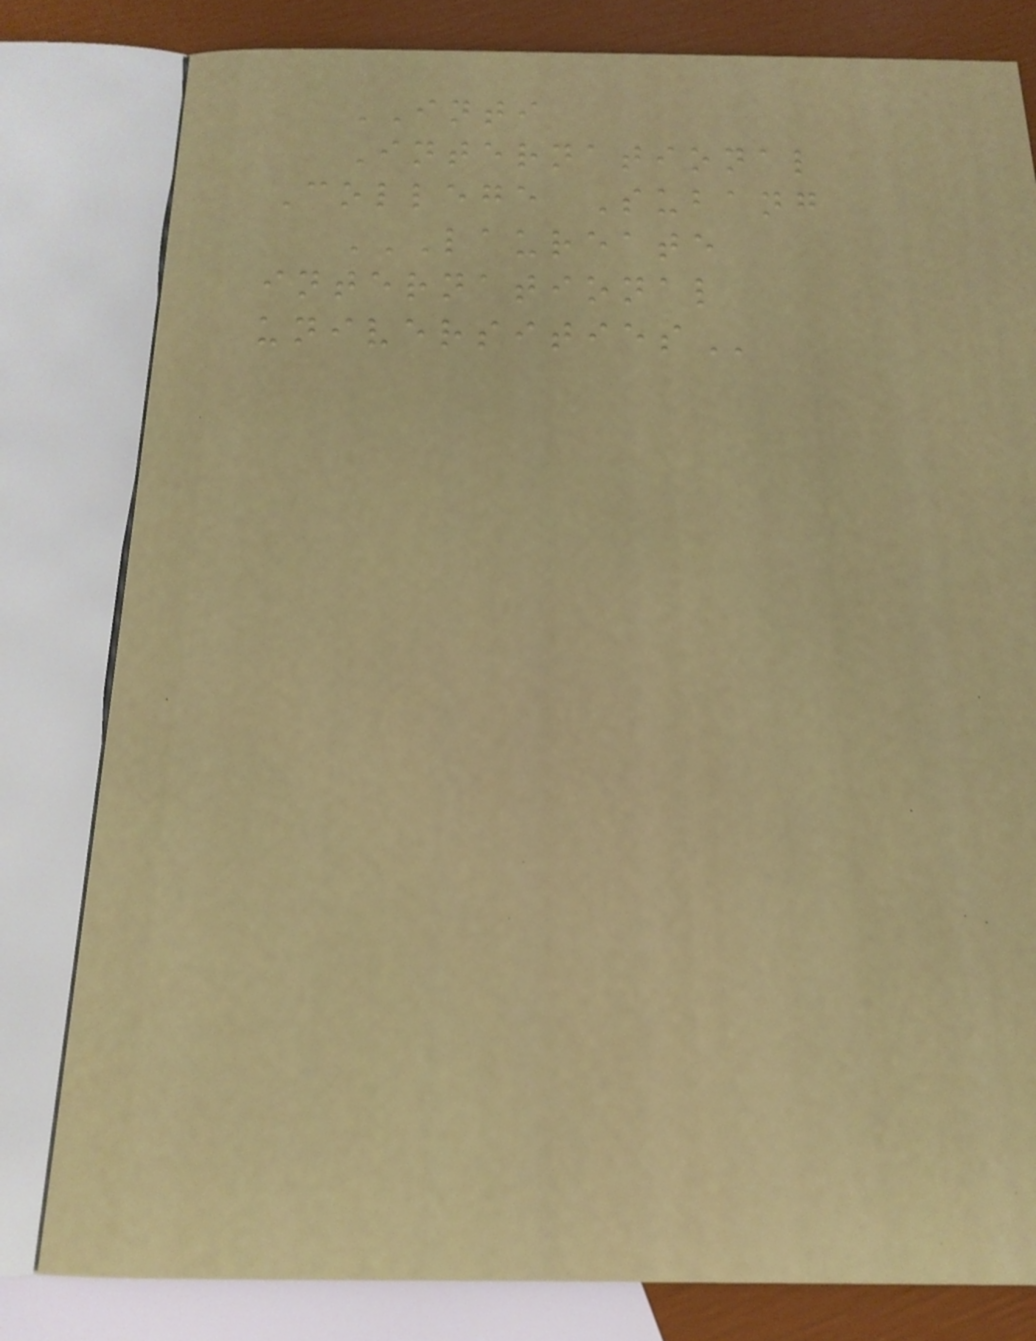INTI
International
College Subang
LAUREATE
INTERNATIONAL
UNIVERSITIES
